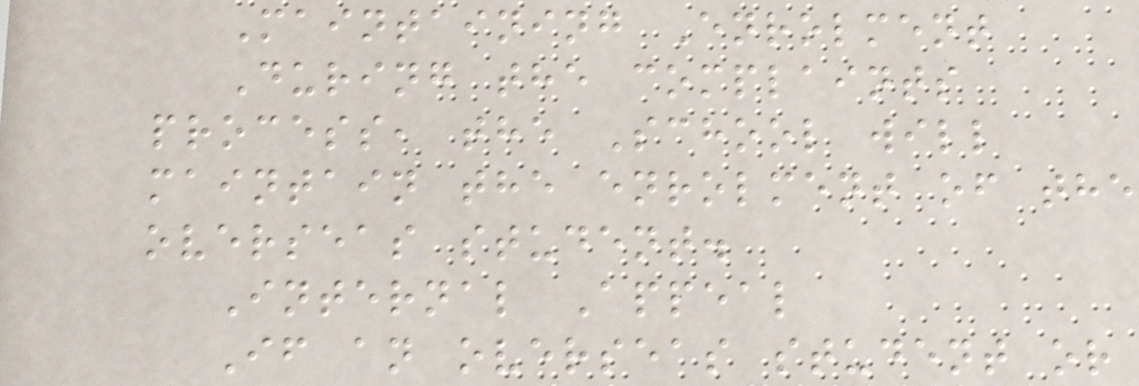Maintaining Enrolment
During the complaints
process, the School will
maintain the enrolment of the
overseas student.
Internal Appeal
If an overseas student or
